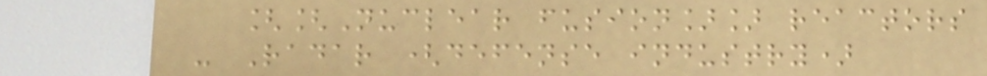[[Nuclear fusion]] reactors
- Radar (defense industry)
